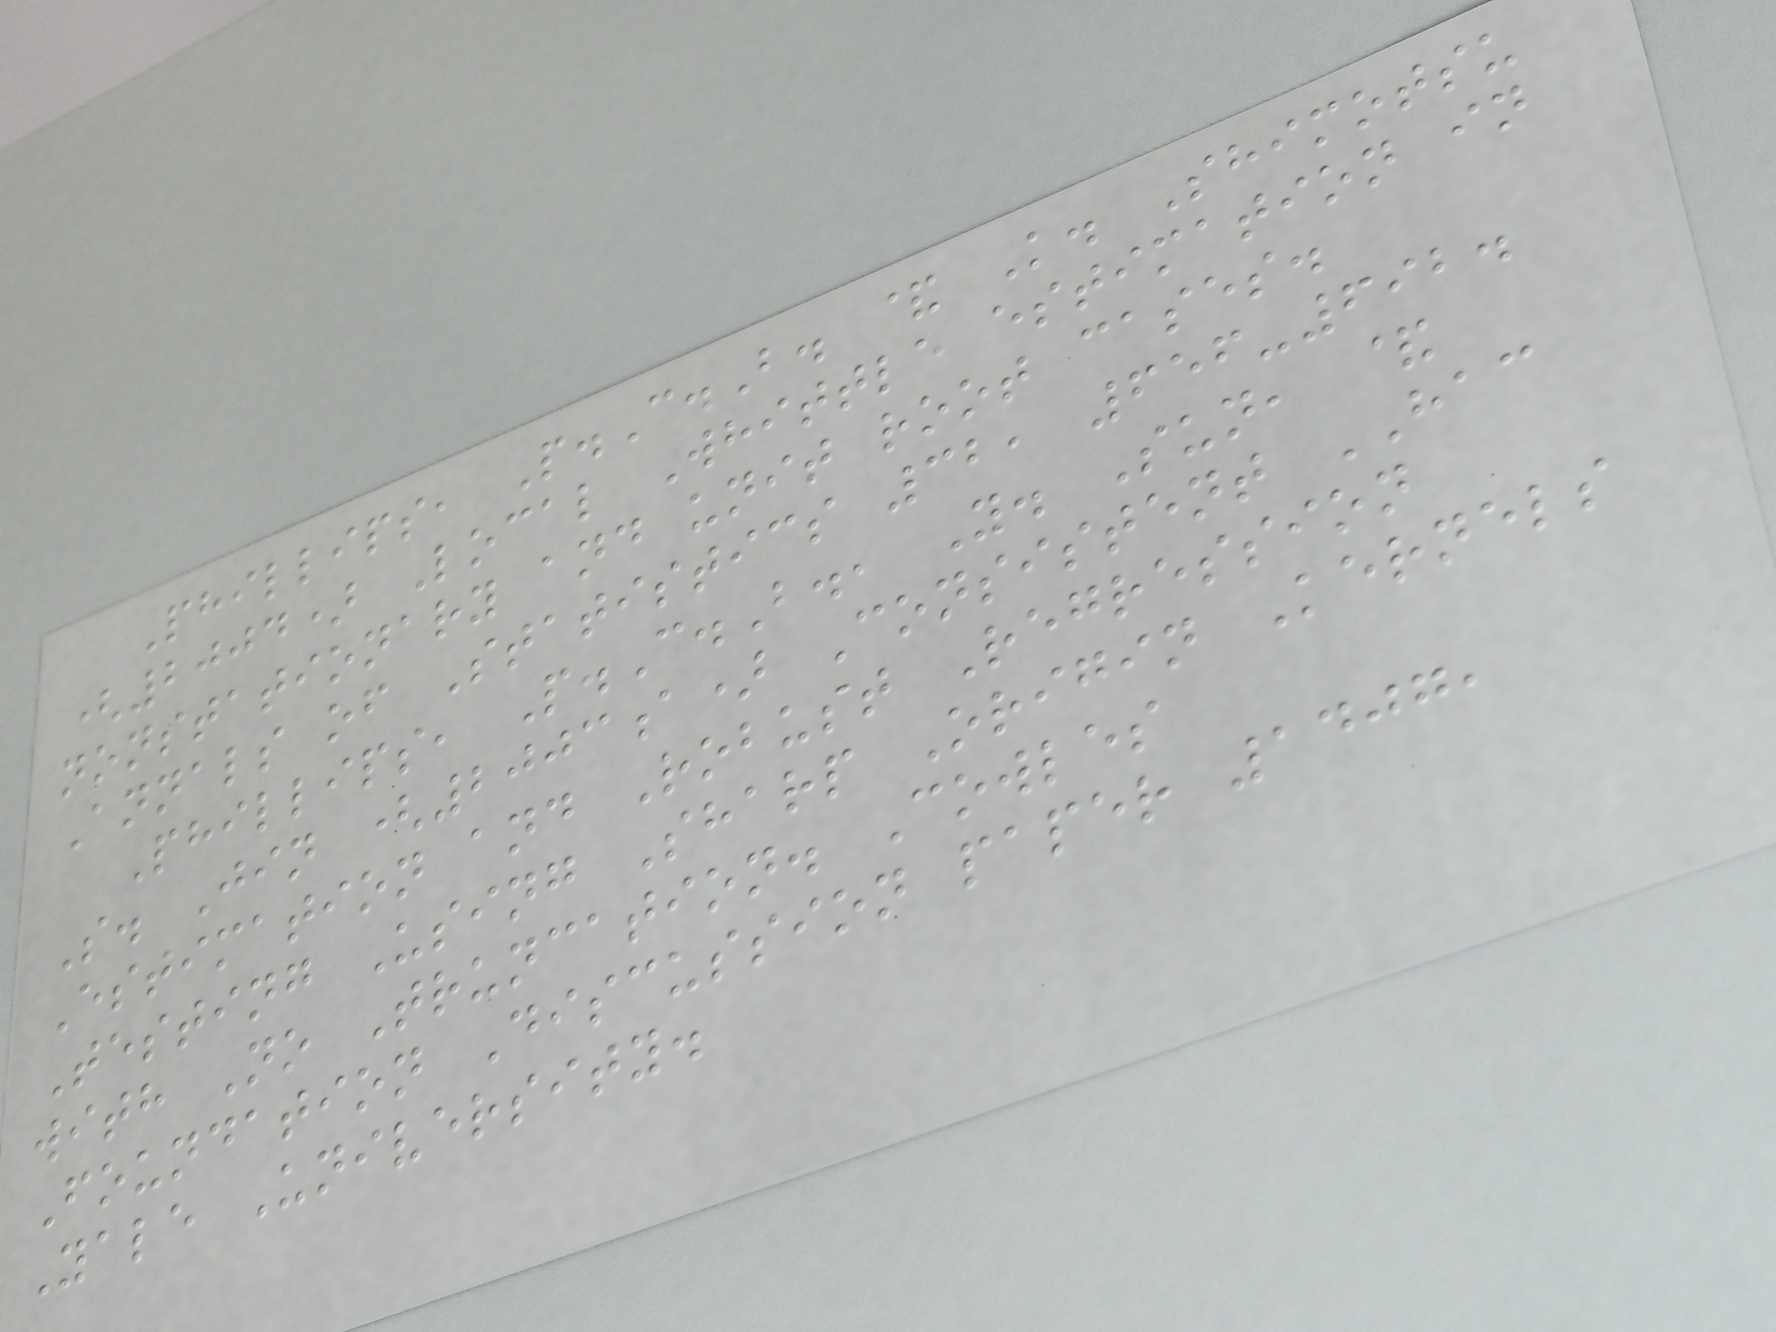Phillips, P.C.B. & K. Shimotsu
(2004) Local Whittle estimation in
nonstationary and unit root cases.
Annals of Statistics 32, 656-692.
Phillips, P.C.B., Y. Sun, &
S. Jin (2003a) Consistent HAC
Estimation and Robust Regression
Testing Using Sharp Origin Kernels
with No Truncation. Cowles
Foundation Discussion paper 1407,
Yale University.
